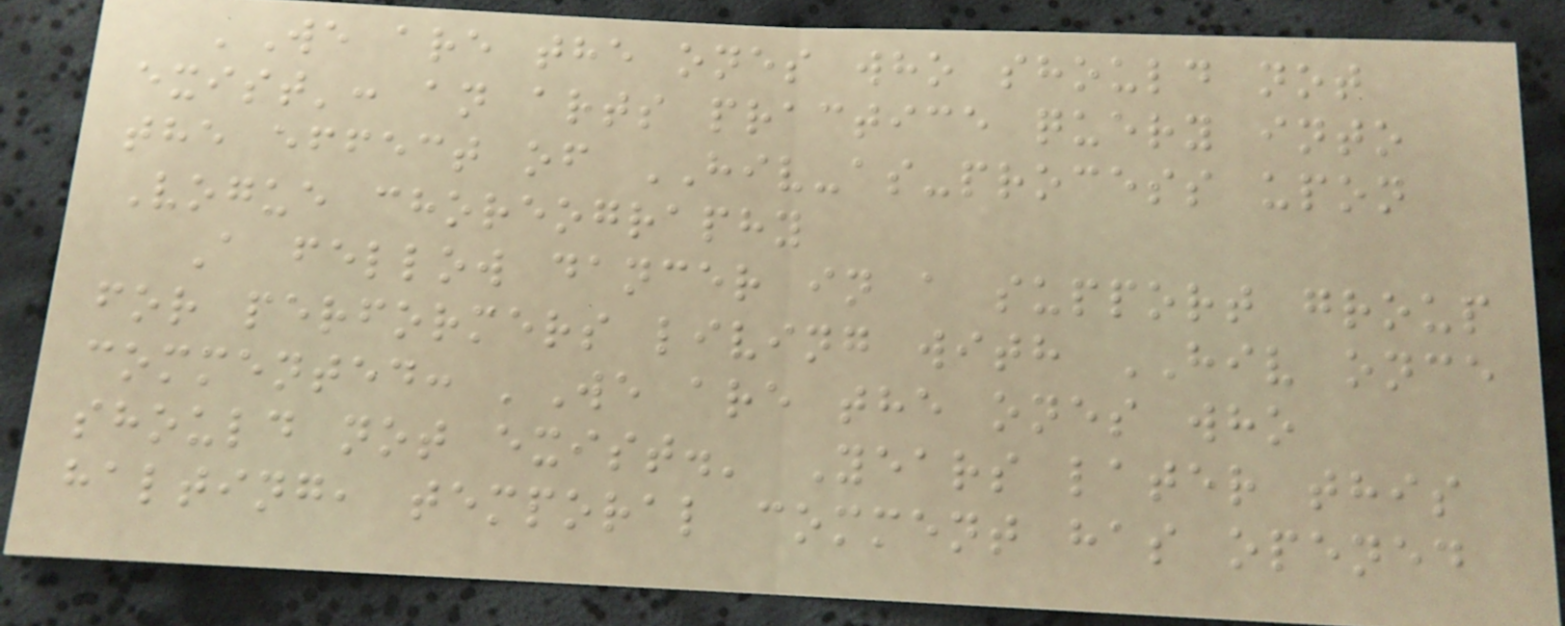'We are the ones who should not
exist': an arts practice query into
the effect of HIV-as-process upon
Vogue choreography
A fellow dancer in a support group
for performers living with HIV once
commented: 'We are the ones who
should not exist.' Years later this
halting, temporal comment has opened
